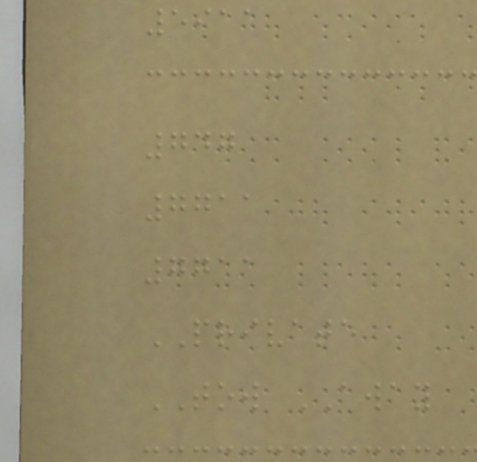5911
747
7711
7711
PRIVATE
TOW AWAY
